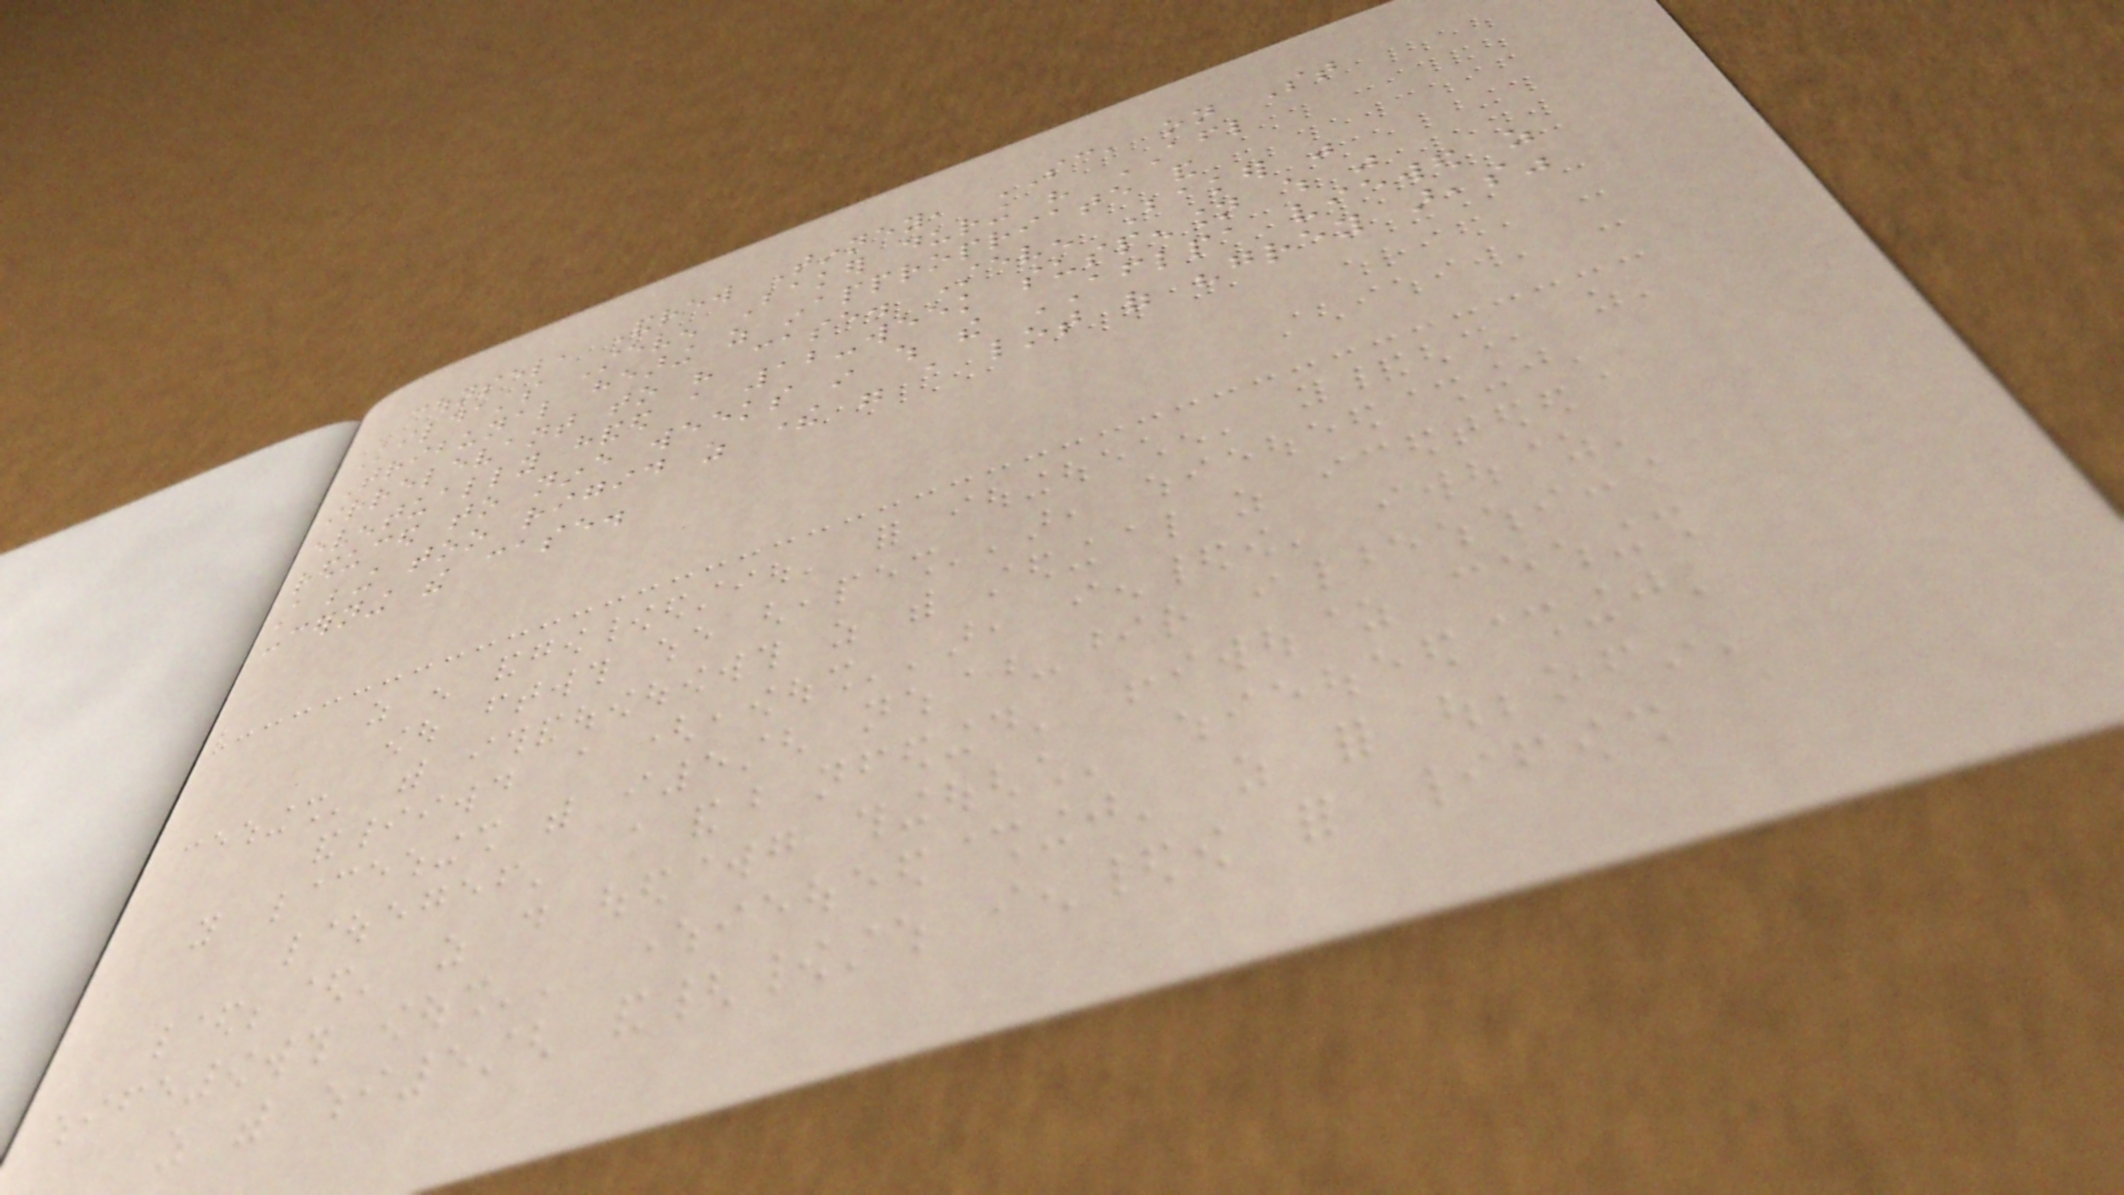counsel, Andrew Tinney, SC, on St
Kilda's Steven Baker during his AFL
Tribunal hearing as inappropriate and
irrelevant to his case. Steven Baker was
eventually handed a 12-week suspension which was
reduced to nine weeks in which the AFLPA viewed as
still being too rigid as there were a lot of "grey areas"
concerning the case.
